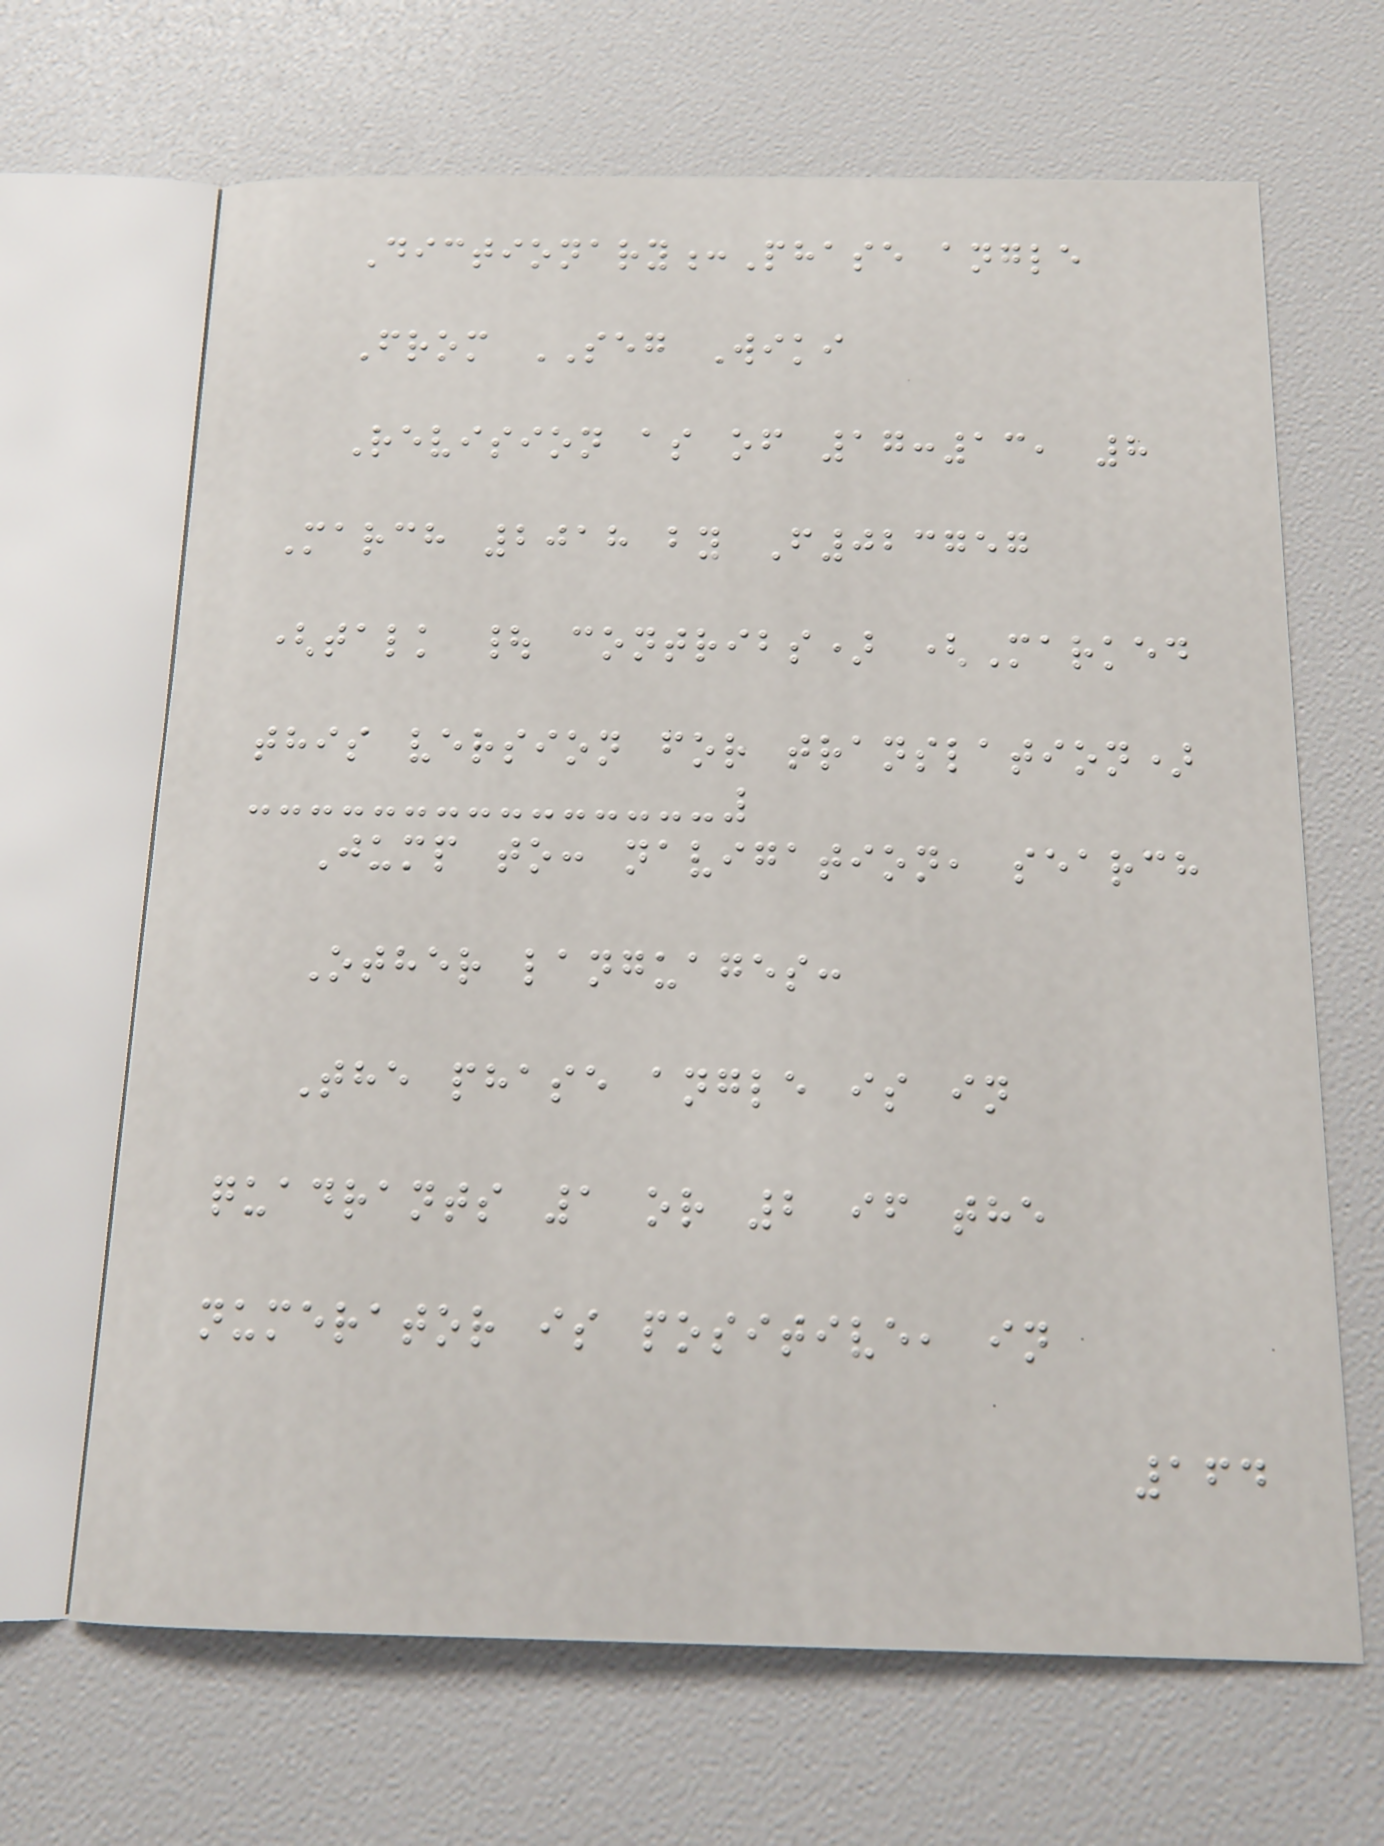Dictionary:Phase angle
From SEG Wiki
Revision as of 17:13, 8
March 2018 by F023757
(talk | contribs) (Marked
this version for translation)
Jump to: navigation, search
Other languages:
The phase angle is in
quadrants 1 or 2 if the
numerator is positive, in
164
